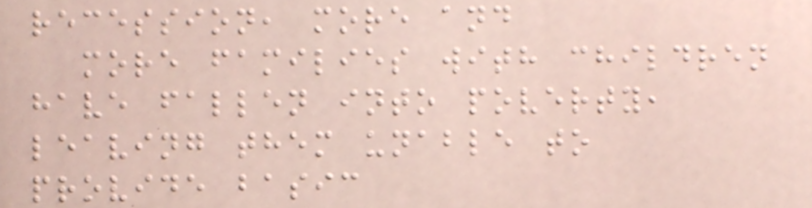recession, more and
more families with children
have fallen into poverty,
leaving them unable to
provide basic
